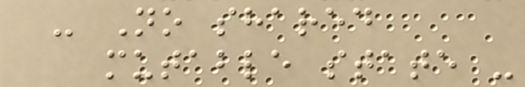- No shared
mutable state -
